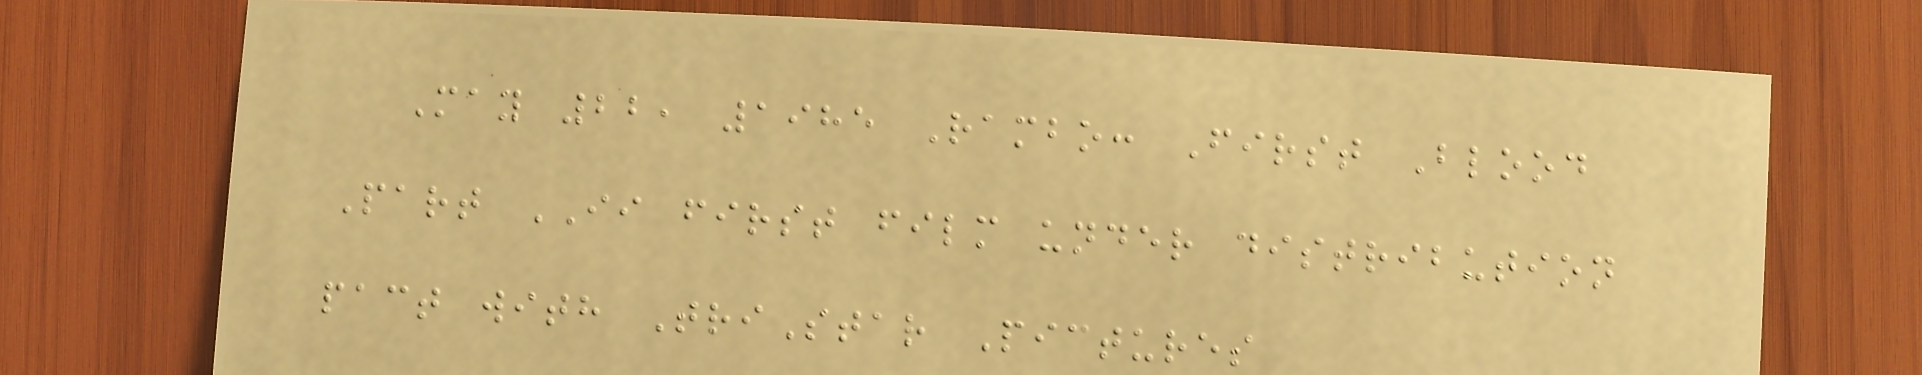May 22, 1985 Rambo: First Blood
Part II first film under distribution
pact with TriStar Pictures
